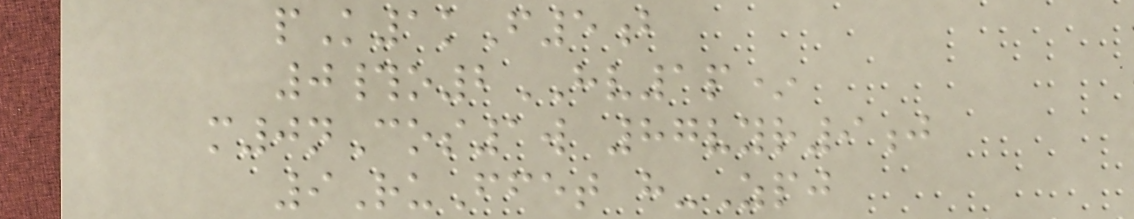pK1kF5b
0#o2HV1p*
m0nCos1w 87vyr9j
9RuFfet h-Zpj
